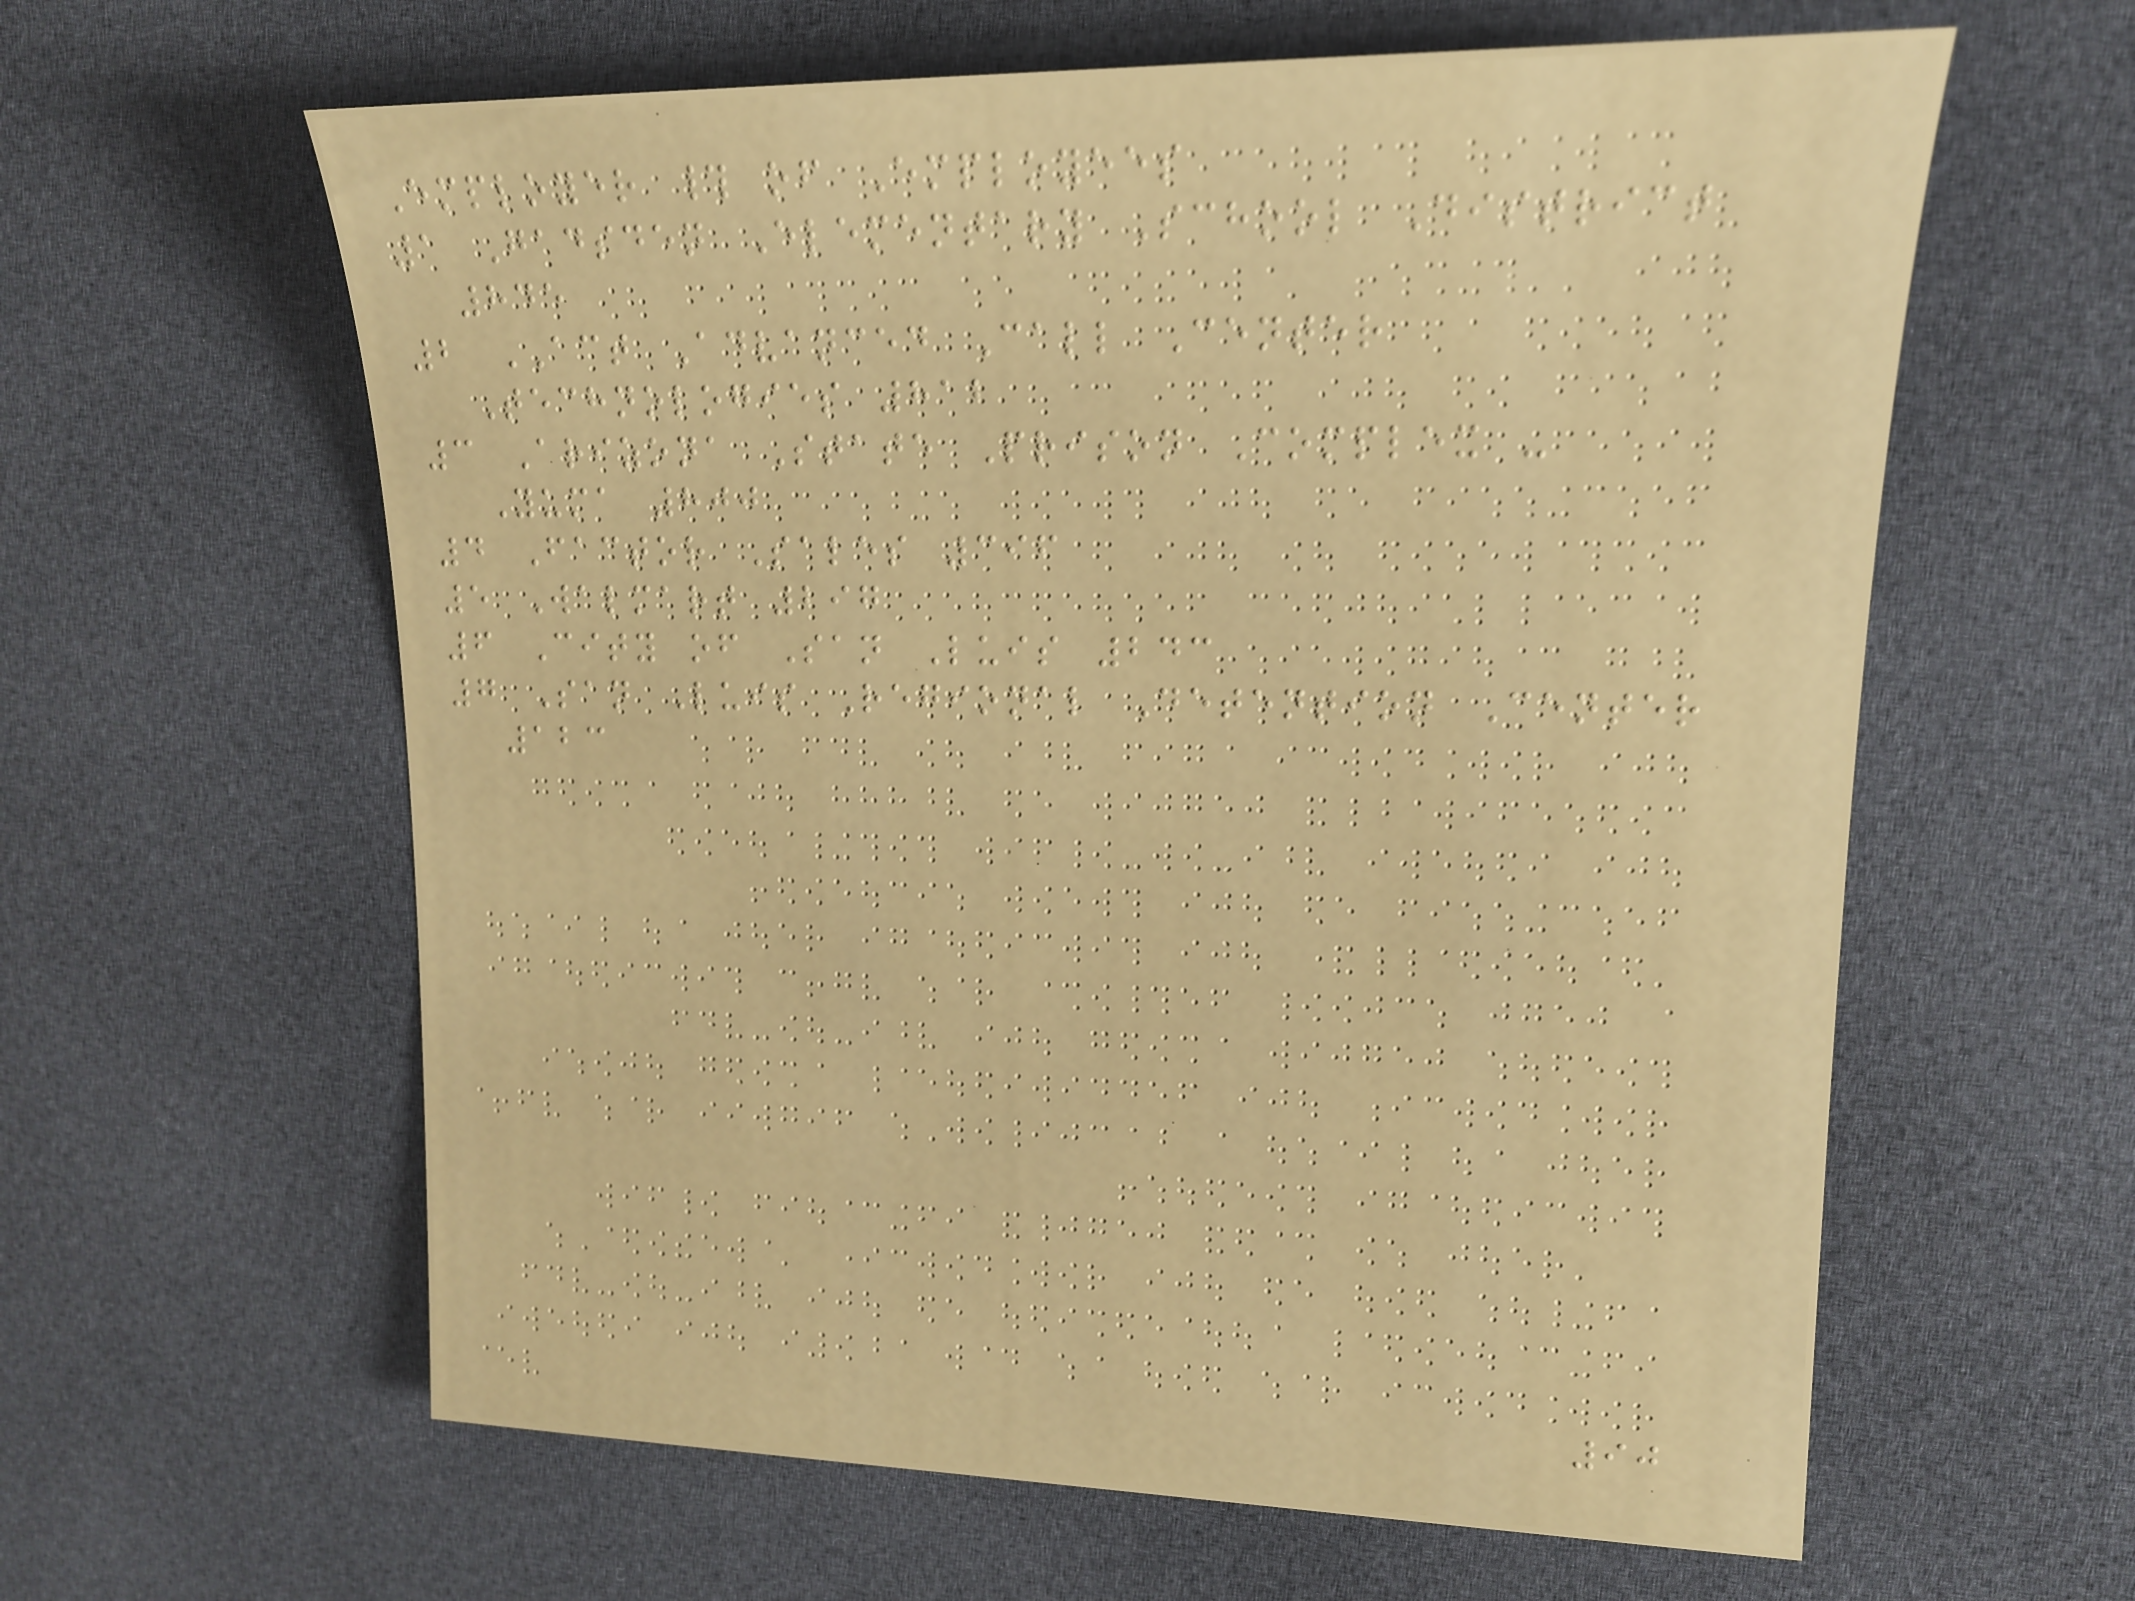Employer # of Employees
1 Gadsden Elementary School District
845
2 ACT Advanced Call Center
Technologies 812
3 Arizona State Prison Complex -
Yuma 800
4 Factor Sales 396
5 Walmart 297
6 City of San Luis 243
7 San Luis Regional Detention Center
123
90
